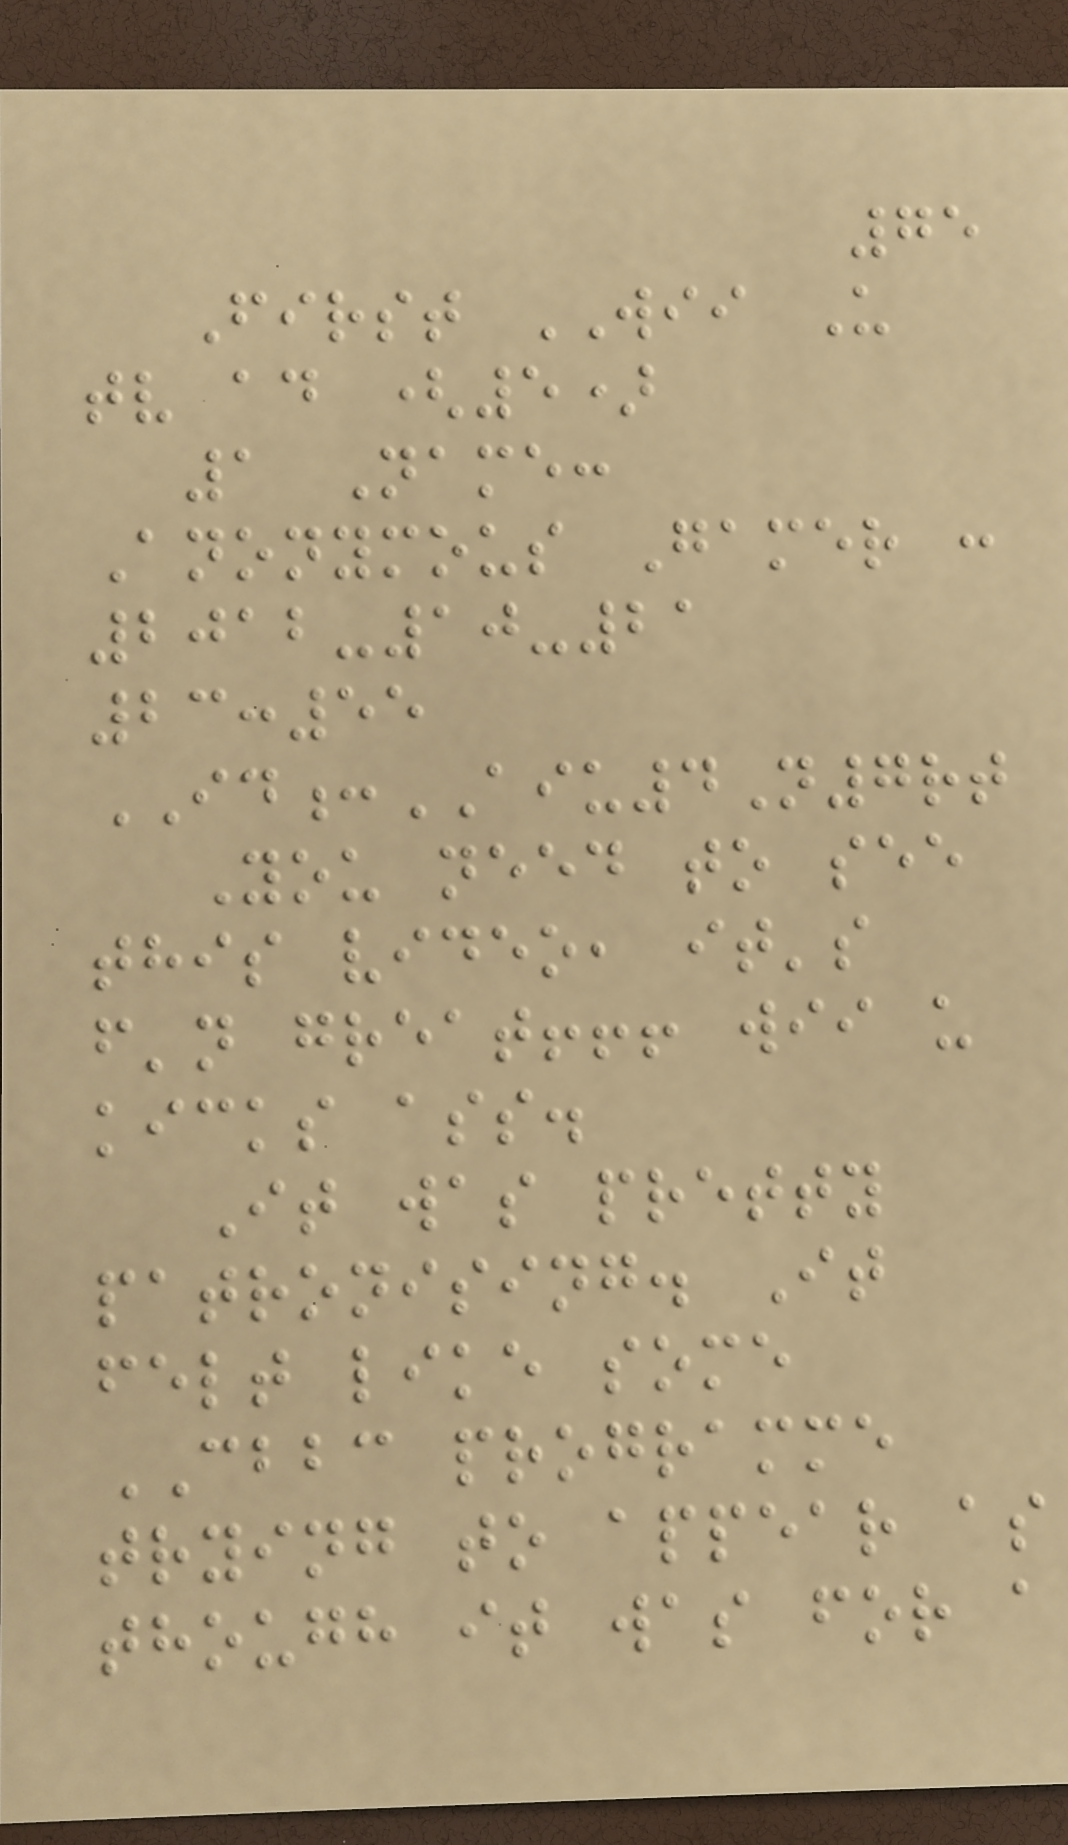75
First WII U
tv ad (5)
1 Name:
Anonymous Gamer :
2012-10-21
23:55
ID:AIU4N7rt
You need to see
this video, it's
f'n great!!! wii u
kicks ass.
It was pretty
patronising. It
felt like some
CBBC programme
trying to appear as
though it was for a
